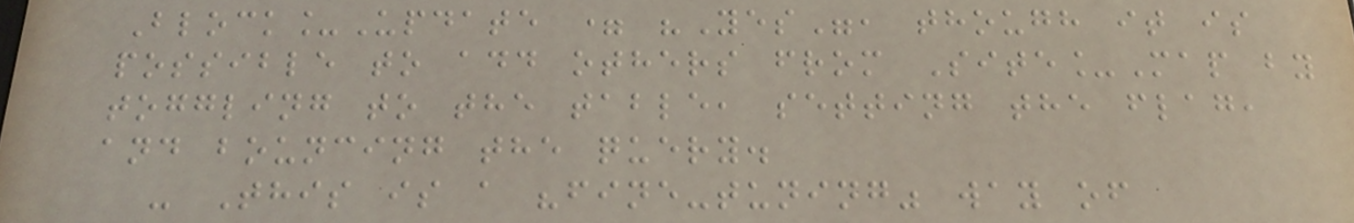Block_Update = "Yes", though it is
possible to add others from Site_Map by
toggling to the table, setting the flag,
and bouncing the query.
- This is a "fine-tuning" way of
